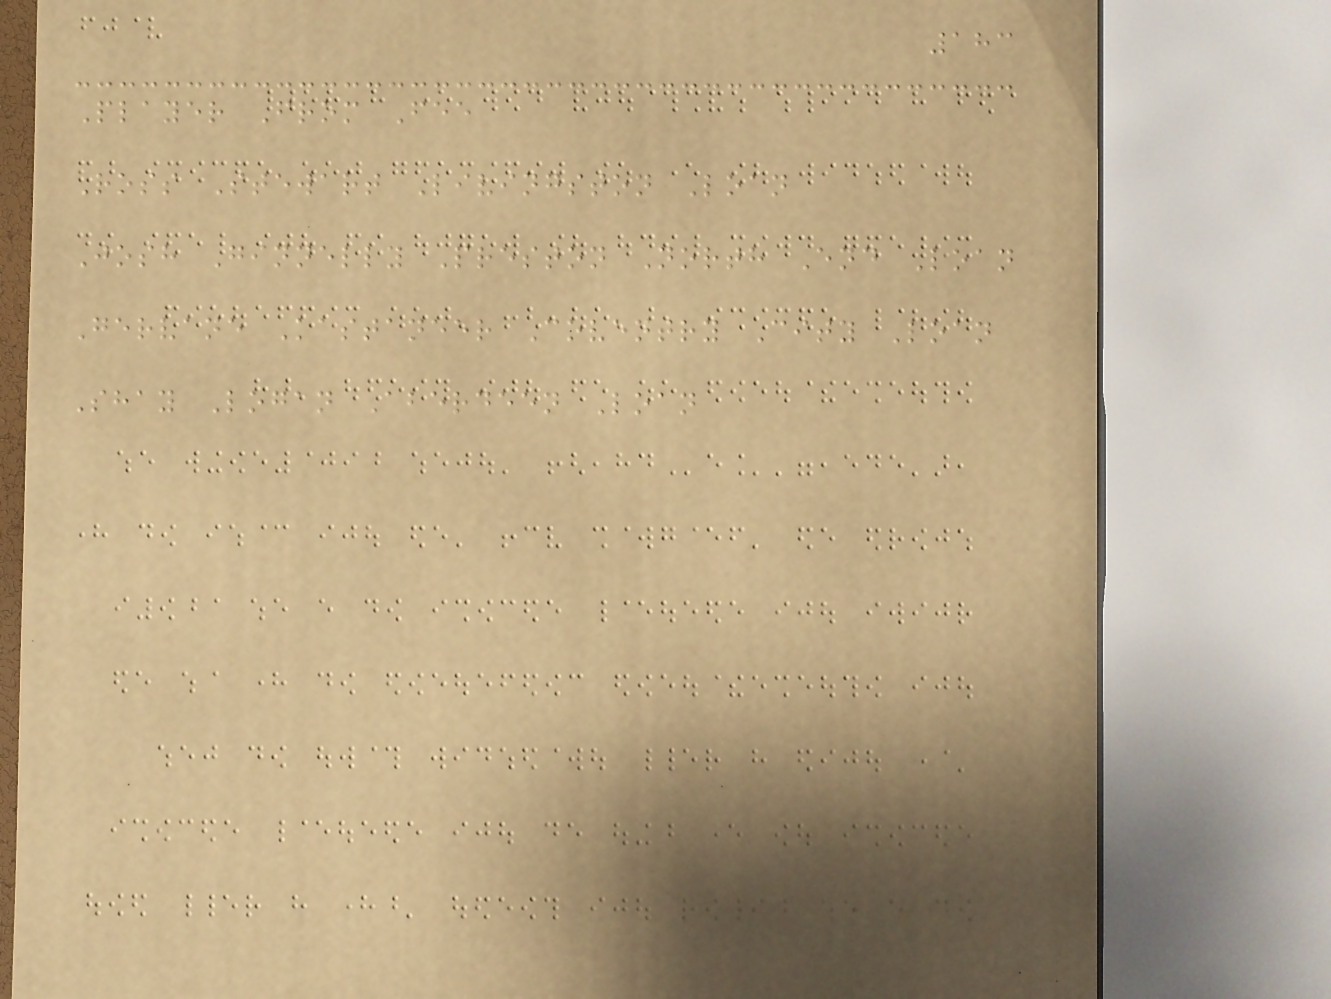183
Player From Fee
Ross Stewart Livingston Loan
Josh Ginnelly Preston North End Loan
Gervane Kastaneer Coventry City Loan
Shay Logan Aberdeen Loan
